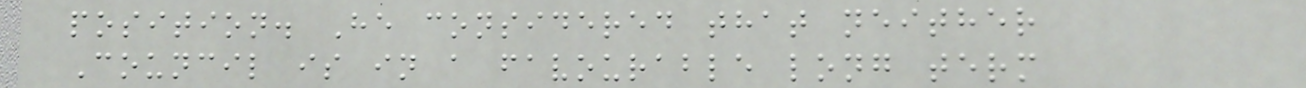position. He considered that neither
Council is in a favourable long term
